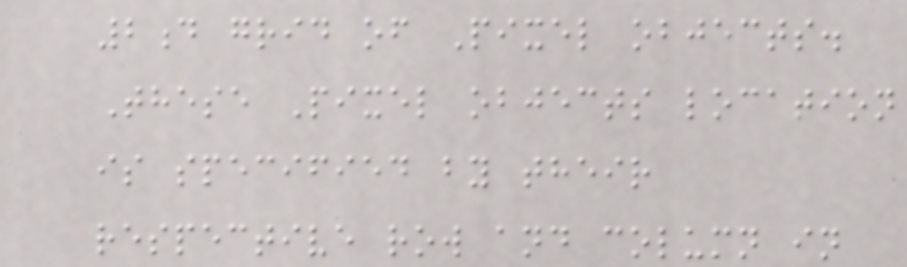2d grid of Pixel objects.
These Pixel objects location
is specified by their
respective row and column in
